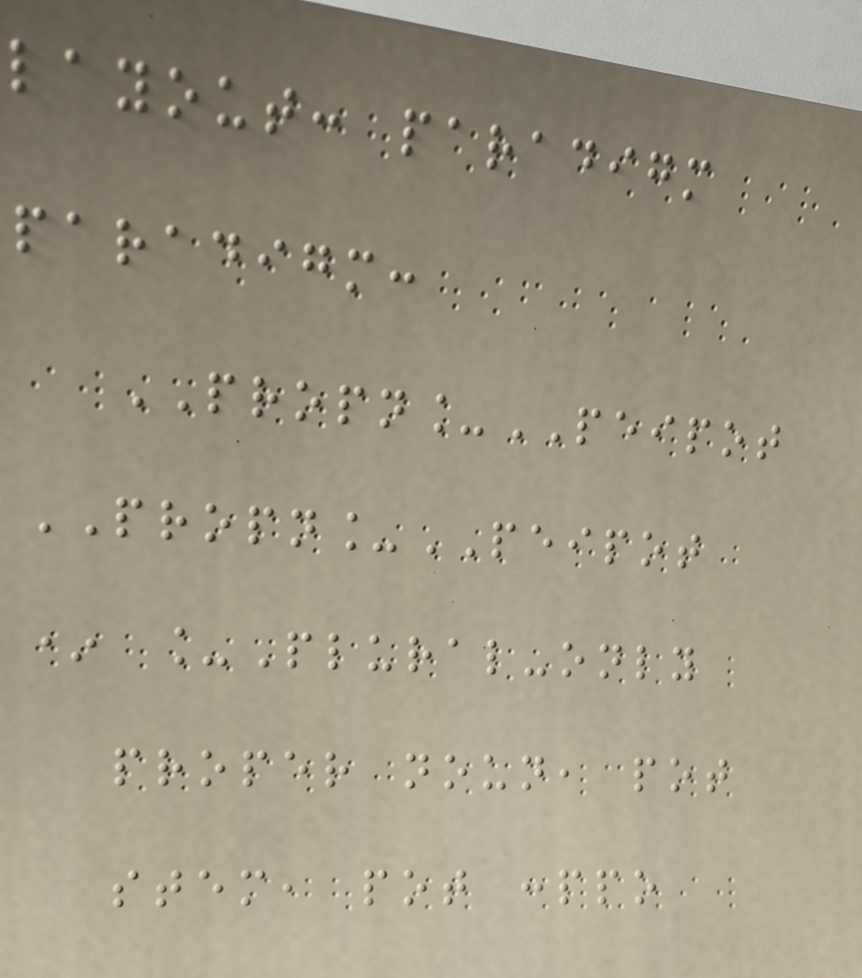layout: paradigm
paradigm:
PROPN_PEIPOT
PROPN_PEIPOT
* _Plural-only
proper noun, pot
stem, pot :ppo
